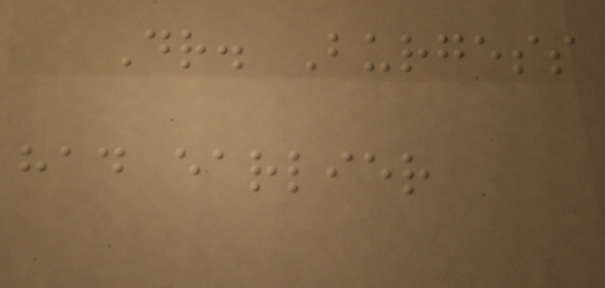Dr. Burgess
had earlier
